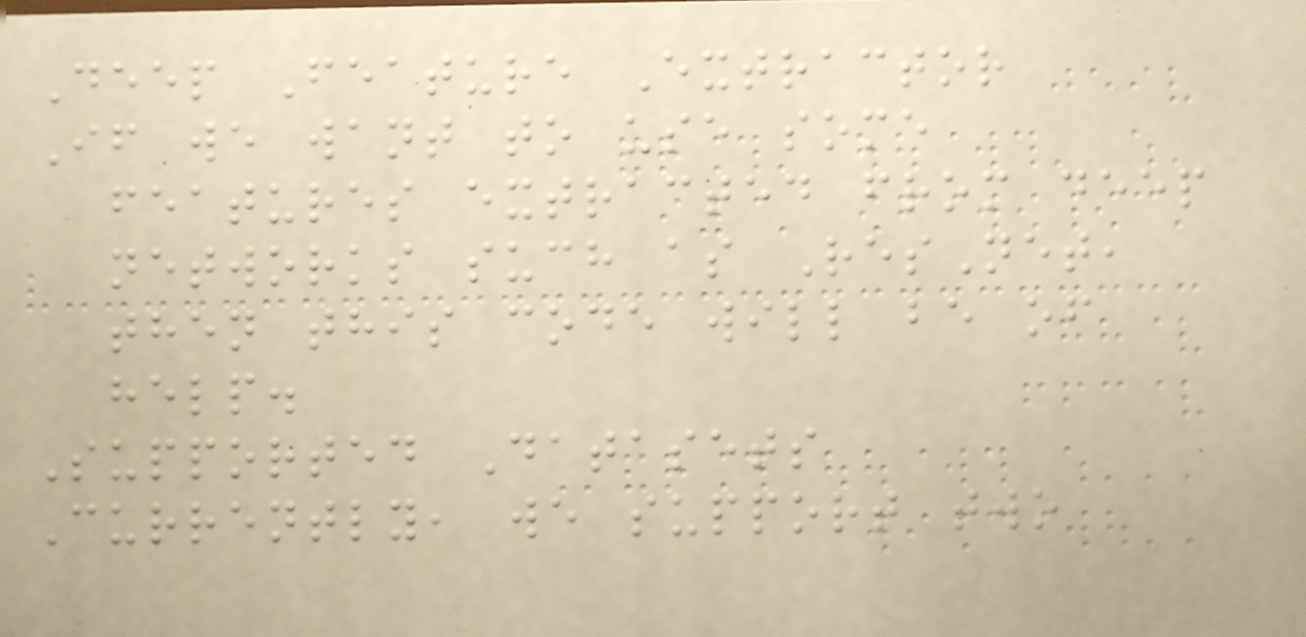Deep Feature Extractor
If we want to use some
features extracted from deep
networks such as ResNet,
then this code will be of
help.
Supported Datasets
Currently, we support two
